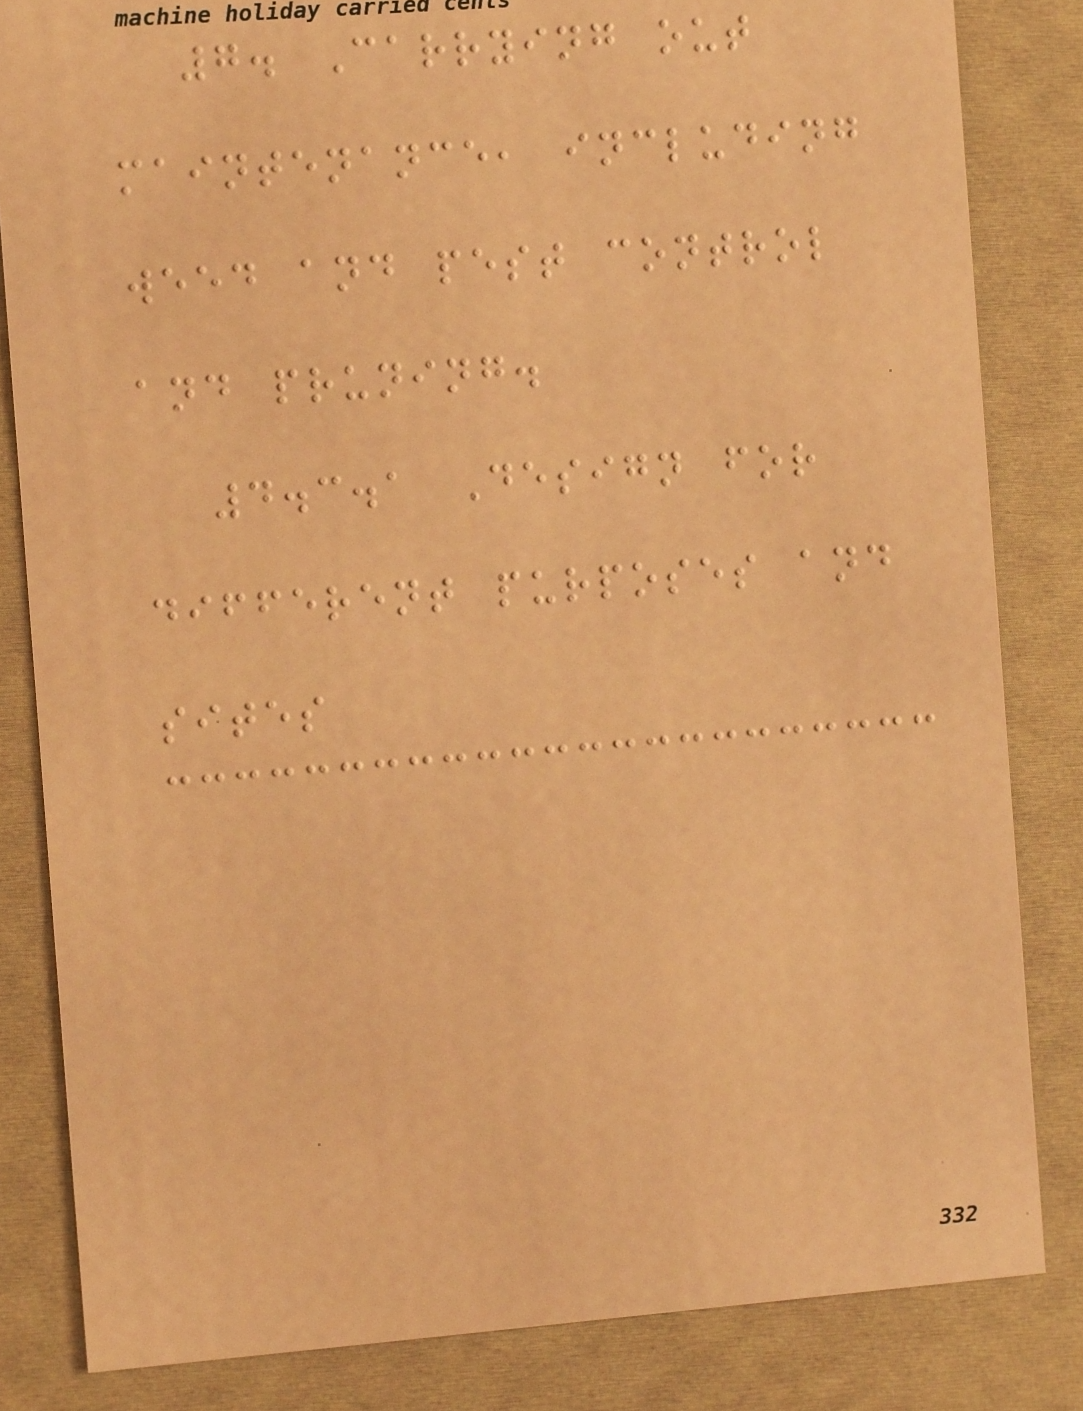7. Carrying out
maintenance, including
weed and pest control
and pruning.
4.3.1 Design for
different purposes and
sites
